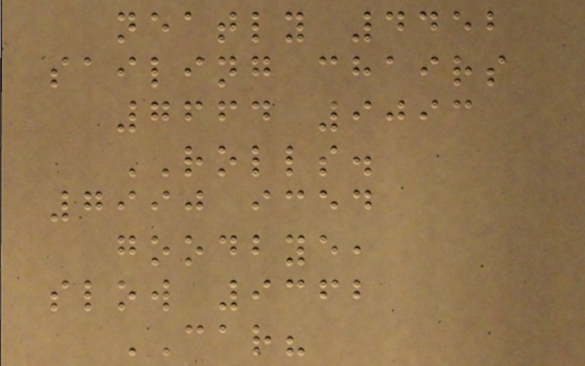neatly 4452
sailing chairs
7664 9093
ROLLS.
7990 iced
goodbye,
slow 9362
CAR?
